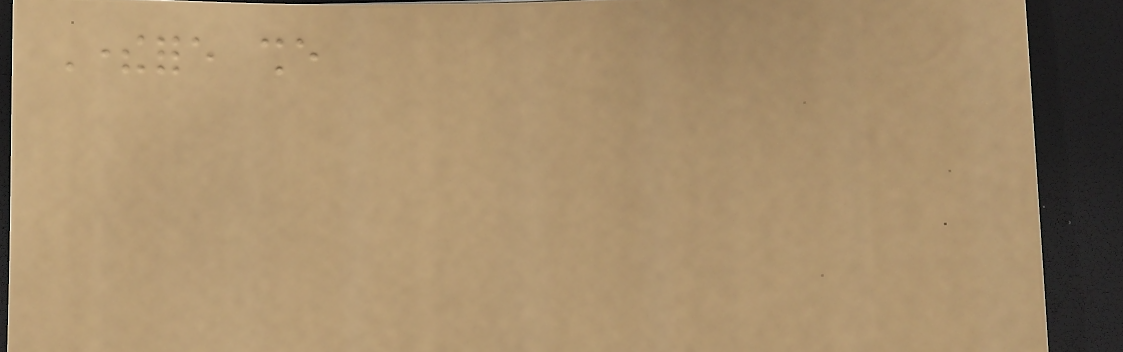Therefore she
